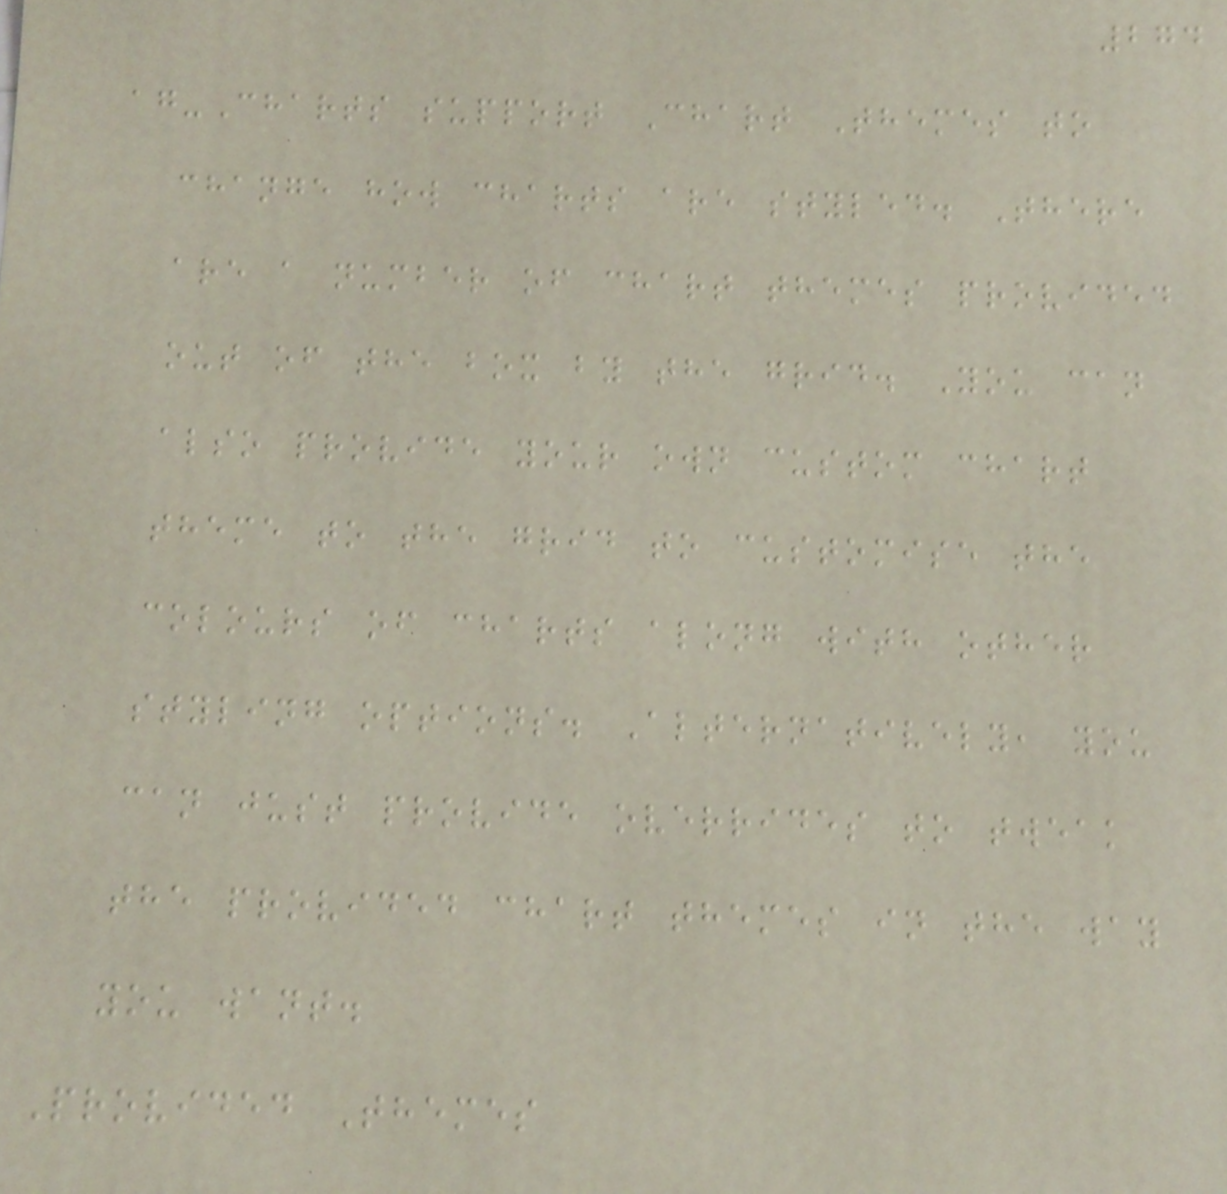274
ag-Charts support Chart Themes to
change how charts are styled. There
are a number of chart themes provided
out of the box by the grid. You can
also provide your own custom chart
theme to the grid to customise the
colours of charts along with other
styling options. Alternatively, you
can just provide overrides to tweak
the provided chart themes in the way
you want.
Provided Themes
